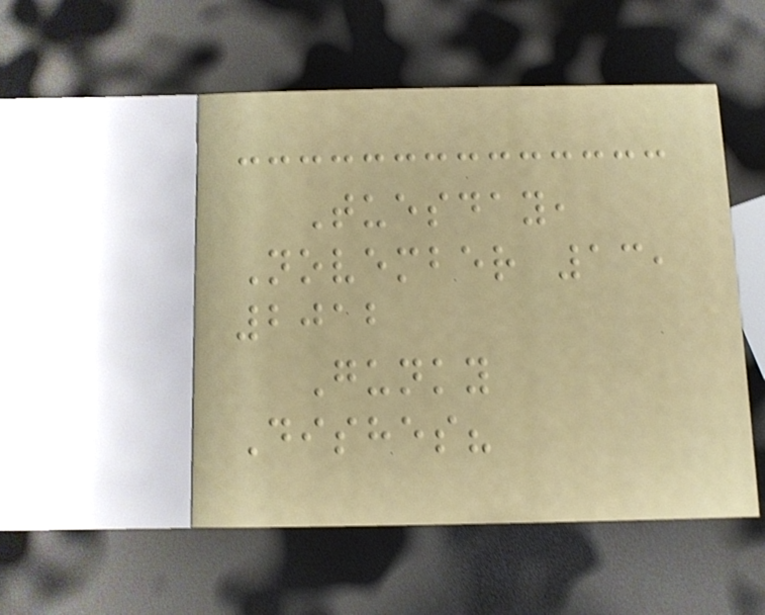Tuesday,
November 13,
2012
Gunky
Dishes?
